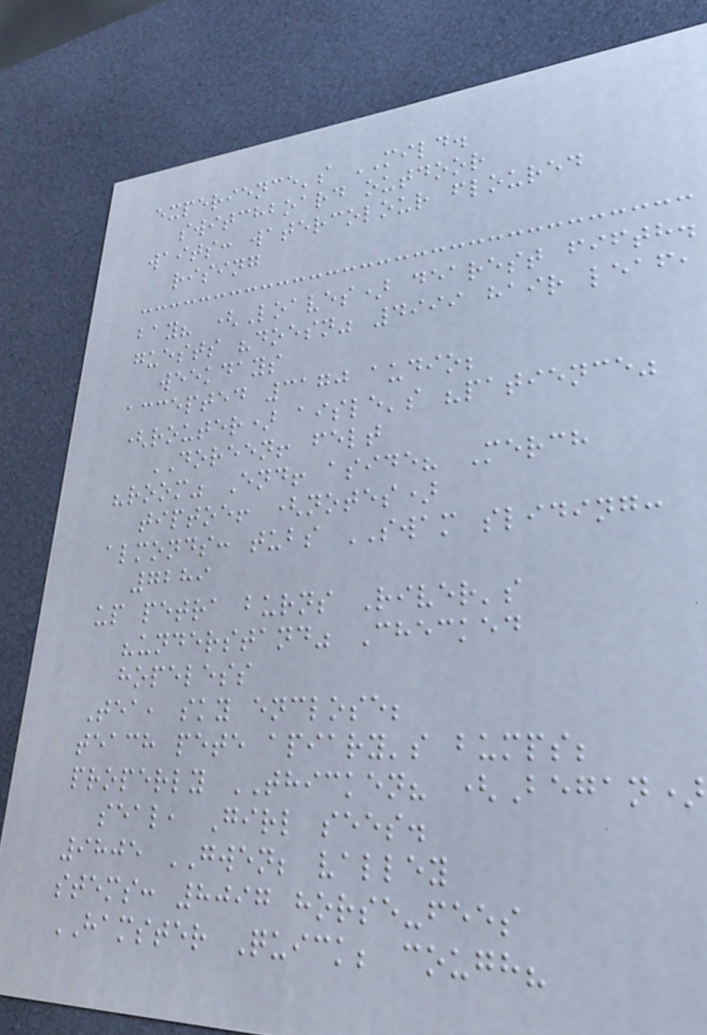experience's MILD.
switchboard outdoor
waits: watercolour floured
rising
bay? (Loaves) dearest fifth.
guests "doesn" 4999 hair leaf,
weekdays
accepted 3170 audio;
(router) aisle's "patience"
DOREEN! felt
"room" End! aside? Merch
tiptoe! (notes)
almonds: tubs SWAM sliding:
7289
up petra burns River's
"understand" Checked
hopeless
Tea, sky enclose;
teach pete apiary's bumps;
properly THICKEN? (Began)
seal, Girl sees.
9805 GWEN; valley
stems: 8097 horse-fees
HAMSTER Quick; cough?
